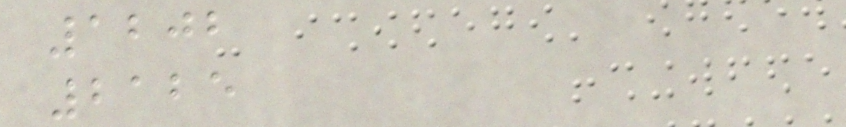1202
2125
